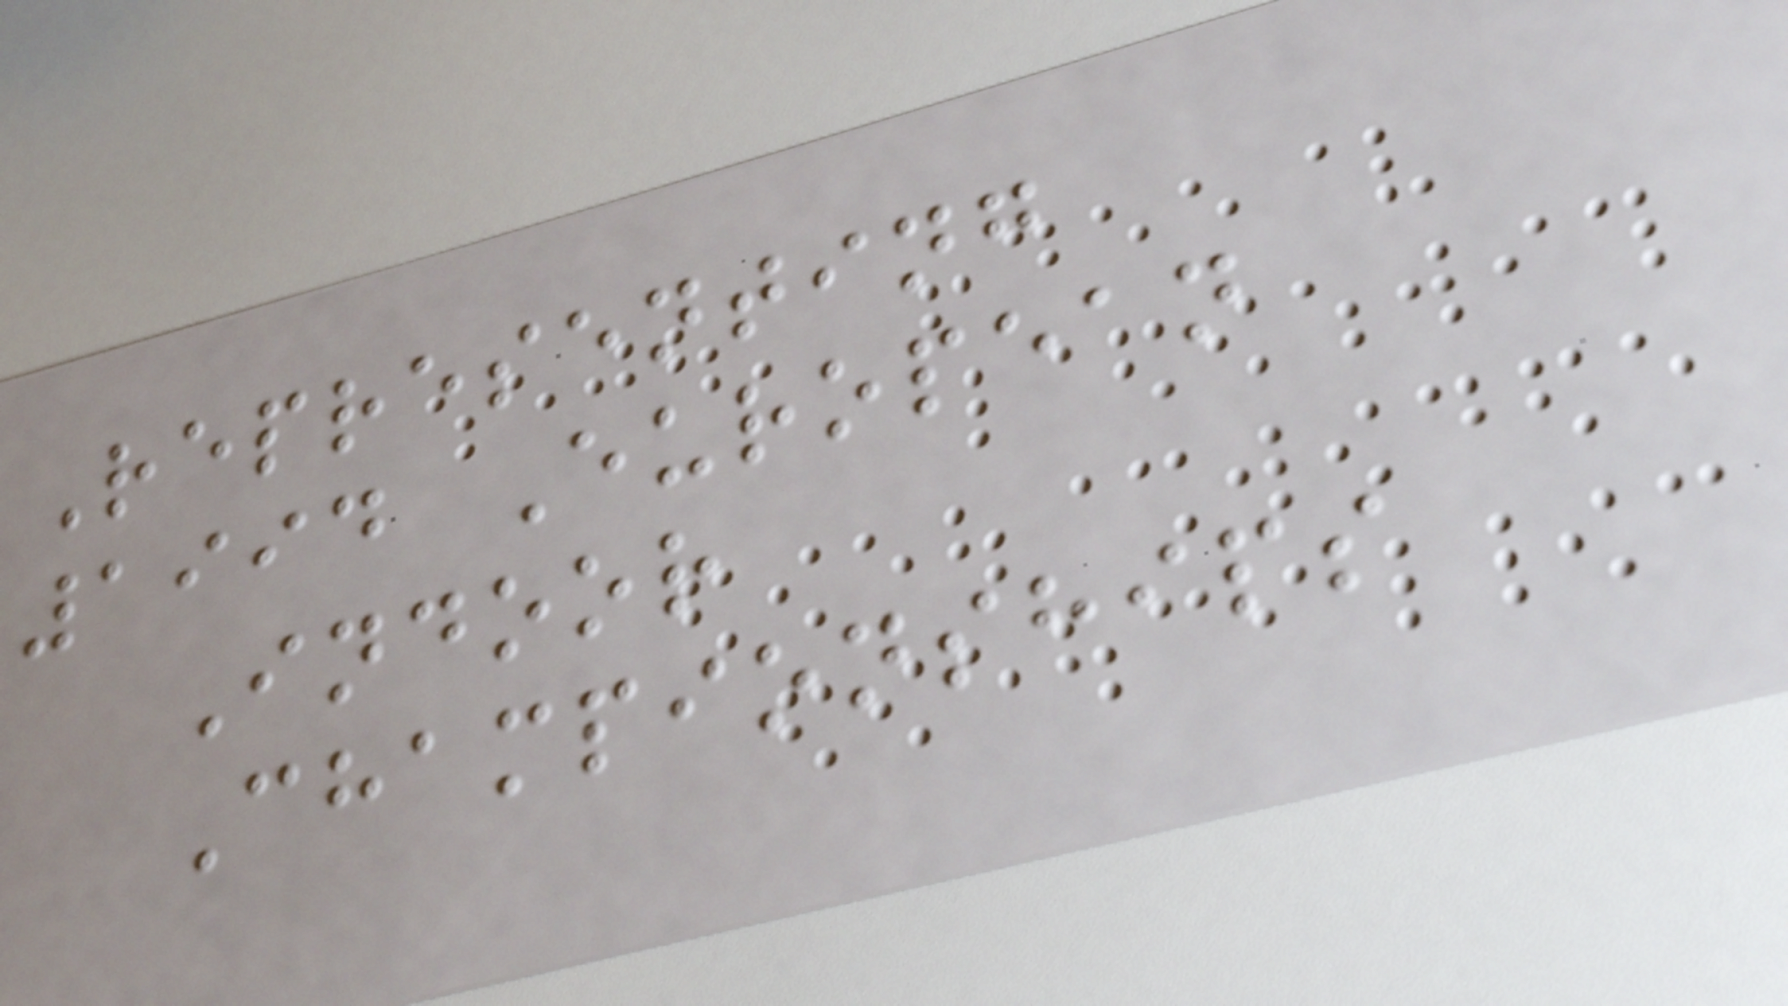Representing
1994 European
Indoor
Championships
